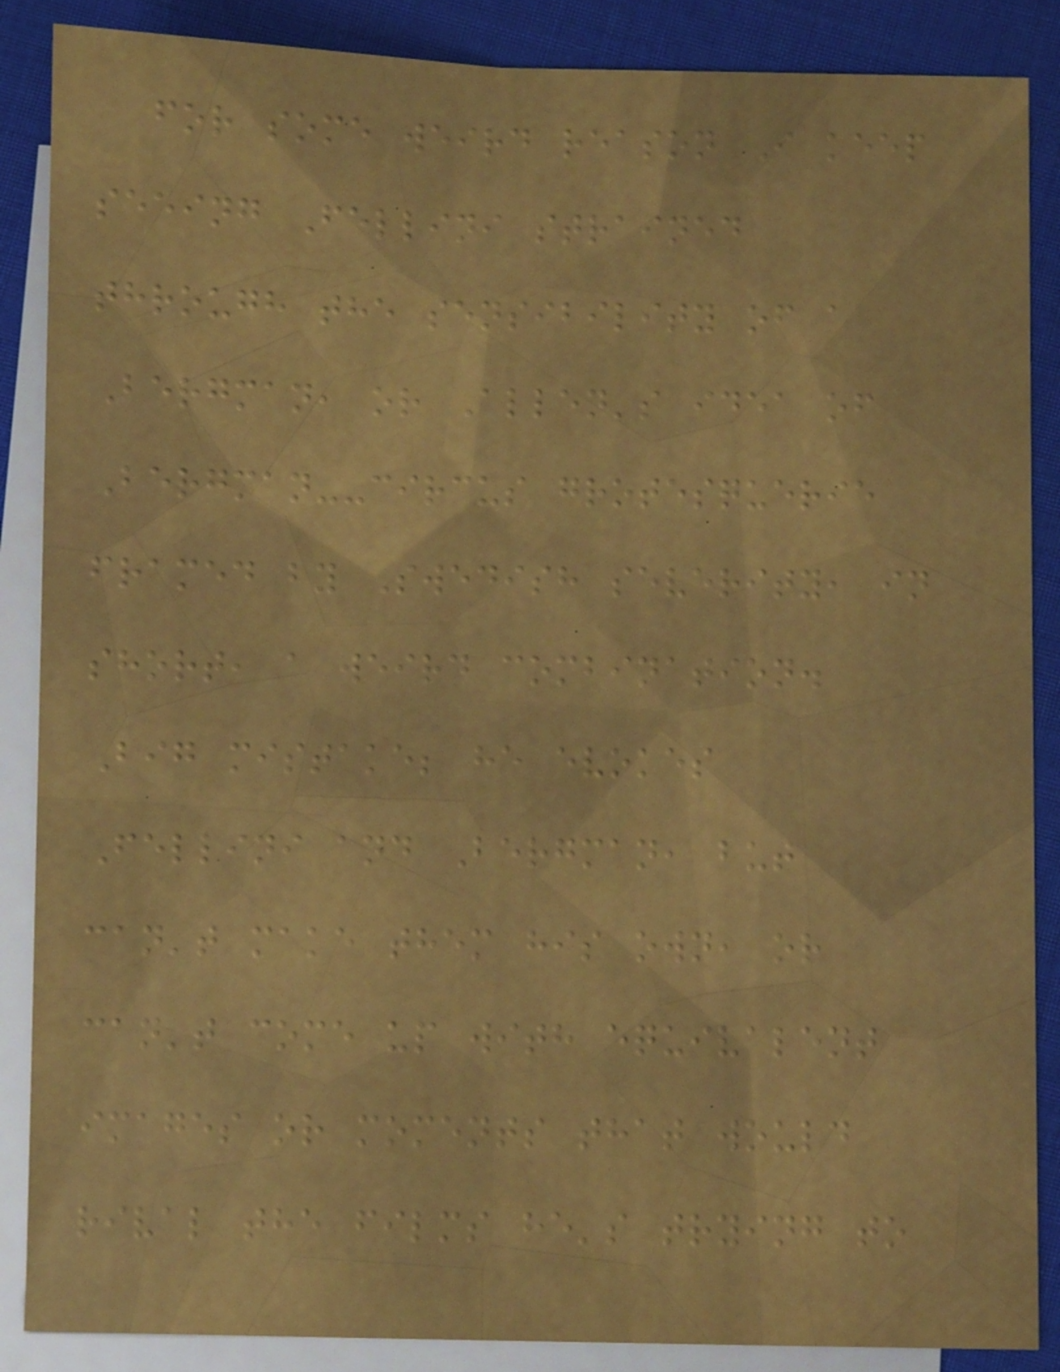for some weird reason I keep
seeing Fellini strained
through the sensibility of a
Bergman, or Allen's idea of
Bergman--circus grotesquerie
framed by Swedish severity, in
short, a weird combination.
Big mistake; he evokes
Fellini and Bergman, but
can't make them his own, or
can't come up with equivalent
images or moments that would
rival the films he's trying to
